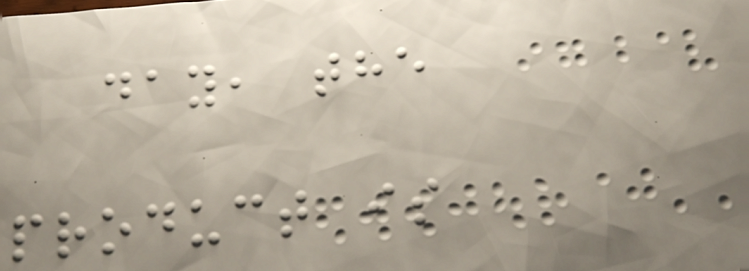day, the
product is
